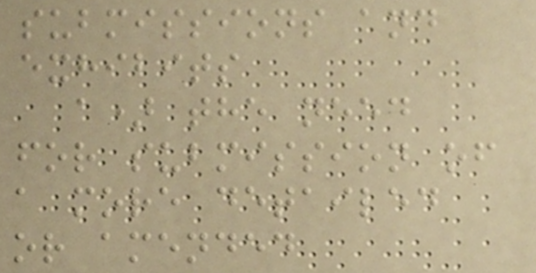submissions and
exhibits
a) the need
for submission of
a more detailed
or amended
